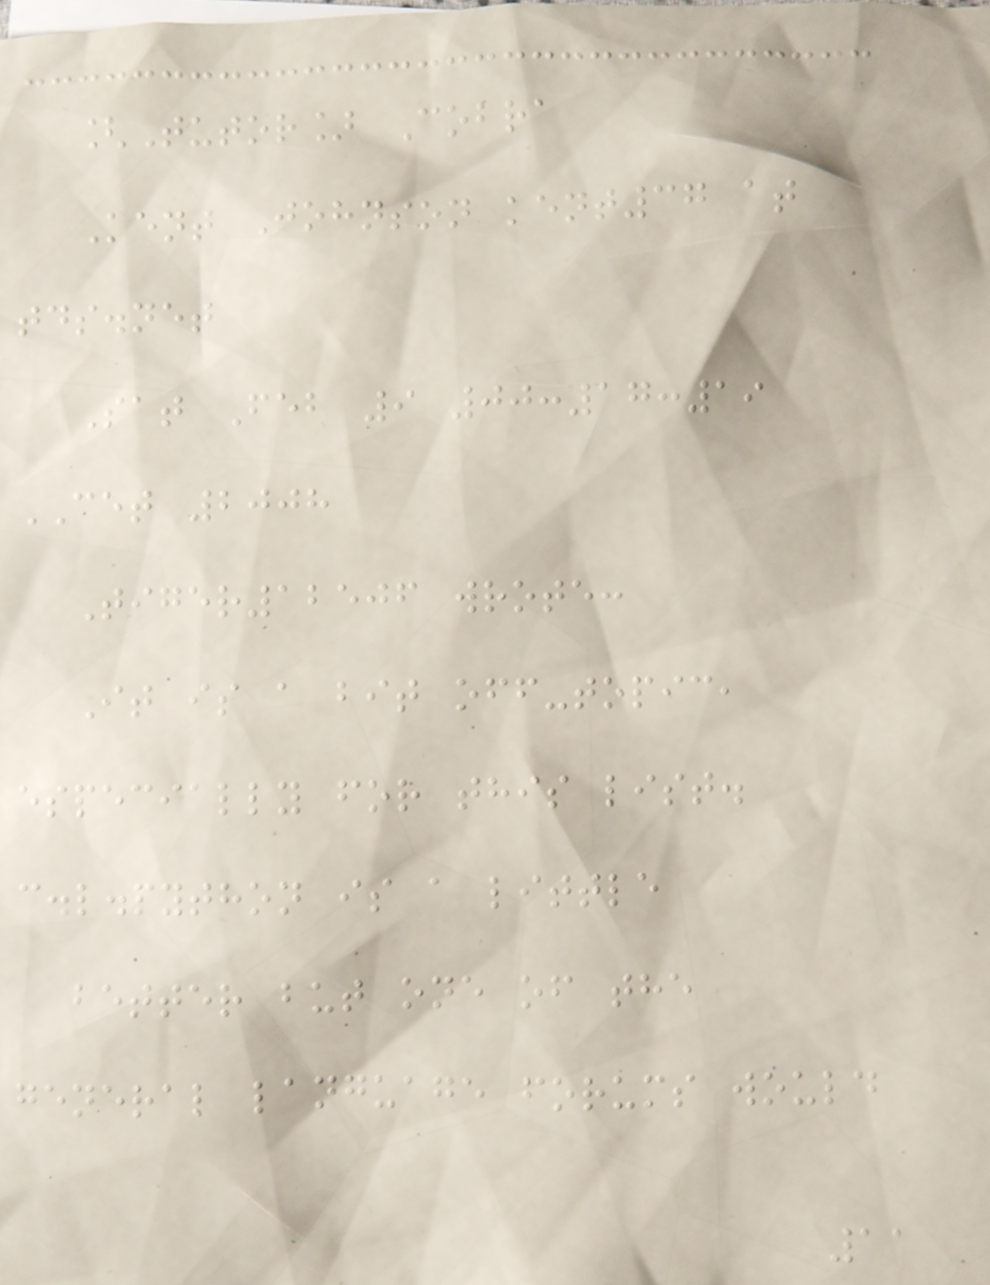[Tutor] Cobra
Kent Johnson kent37 at
tds.net
Sat Feb 9 00:17:19
CET 2008
Tiger12506 wrote:
It is a bit off-topic,
especially for this list.
c.l.python is a little
better but one of the
general language forums would
11
